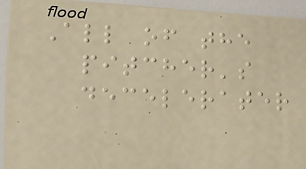All of the
pitcher's
decelerater
